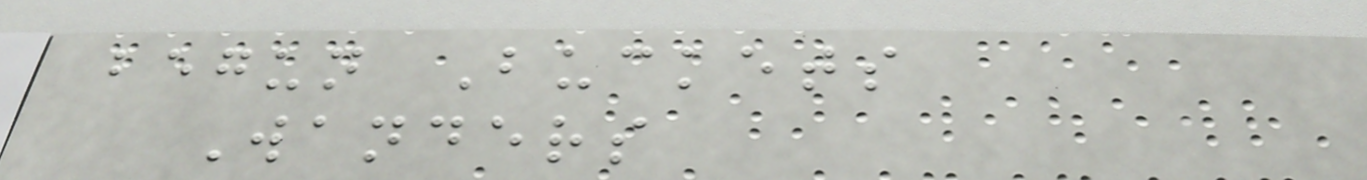begun Buckets
Wanders
